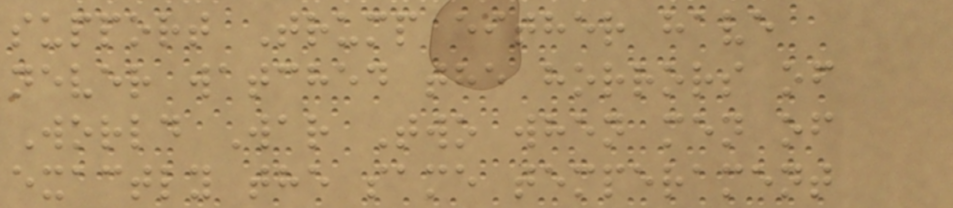support Trump either have
never watched the horrors of
World War Two when men of
exactly the same temperament
